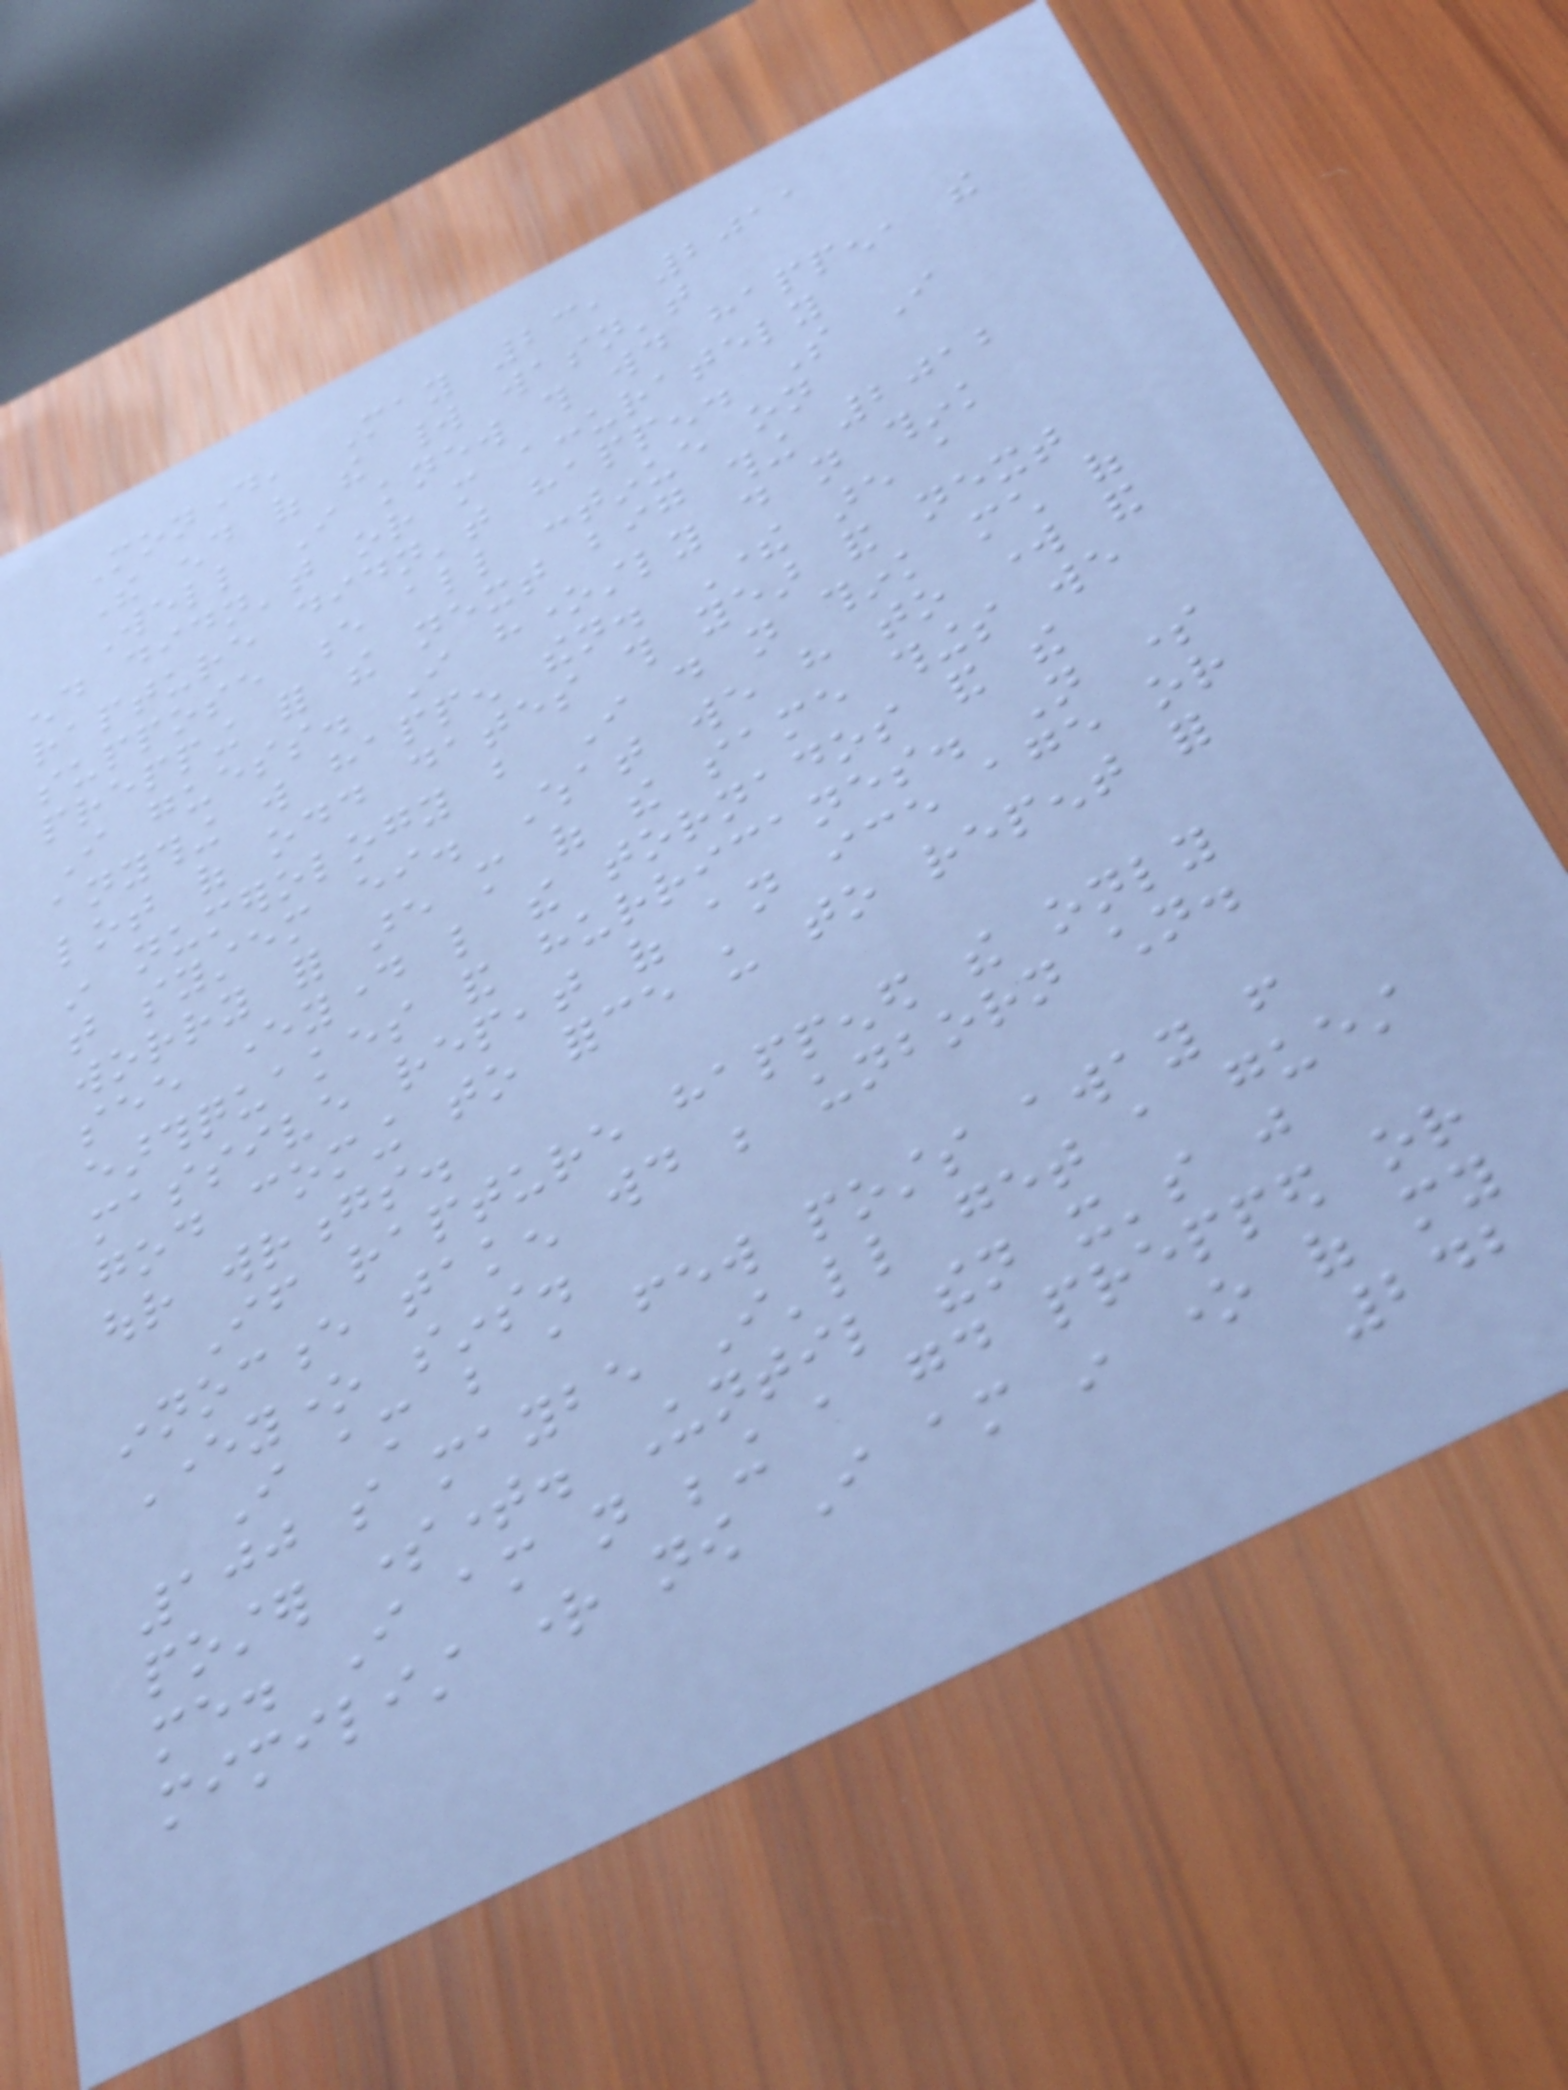Monday, May 23, 2011
The end of the world wasn't
Well I knew this would happen, the
end didn't or more accurately
rapture didn't happen. So I
suppose e all continue on
prepping for the next big thing 2012
I guess. I honestly do not think
anything will happen then. There are a
lot of odd dates this year and next
in numerology but I do not think much of
that system either. What we have to work and
worry for are more of the same things we
see everyday like the tornados and the
earthquakes and hurricanes. Not some
massive repeat of an ice age or
god coming to force us to repent for
our wrongs.
If rapture happened the only
innocence taken would be unborn children.
Everyone sins.
I am but a few posts away from
100 so maybe I'll get a guest
poster sometime. Until then it's just
me. I am not being a good prepped or
mimilist right now I am in one of my
242
